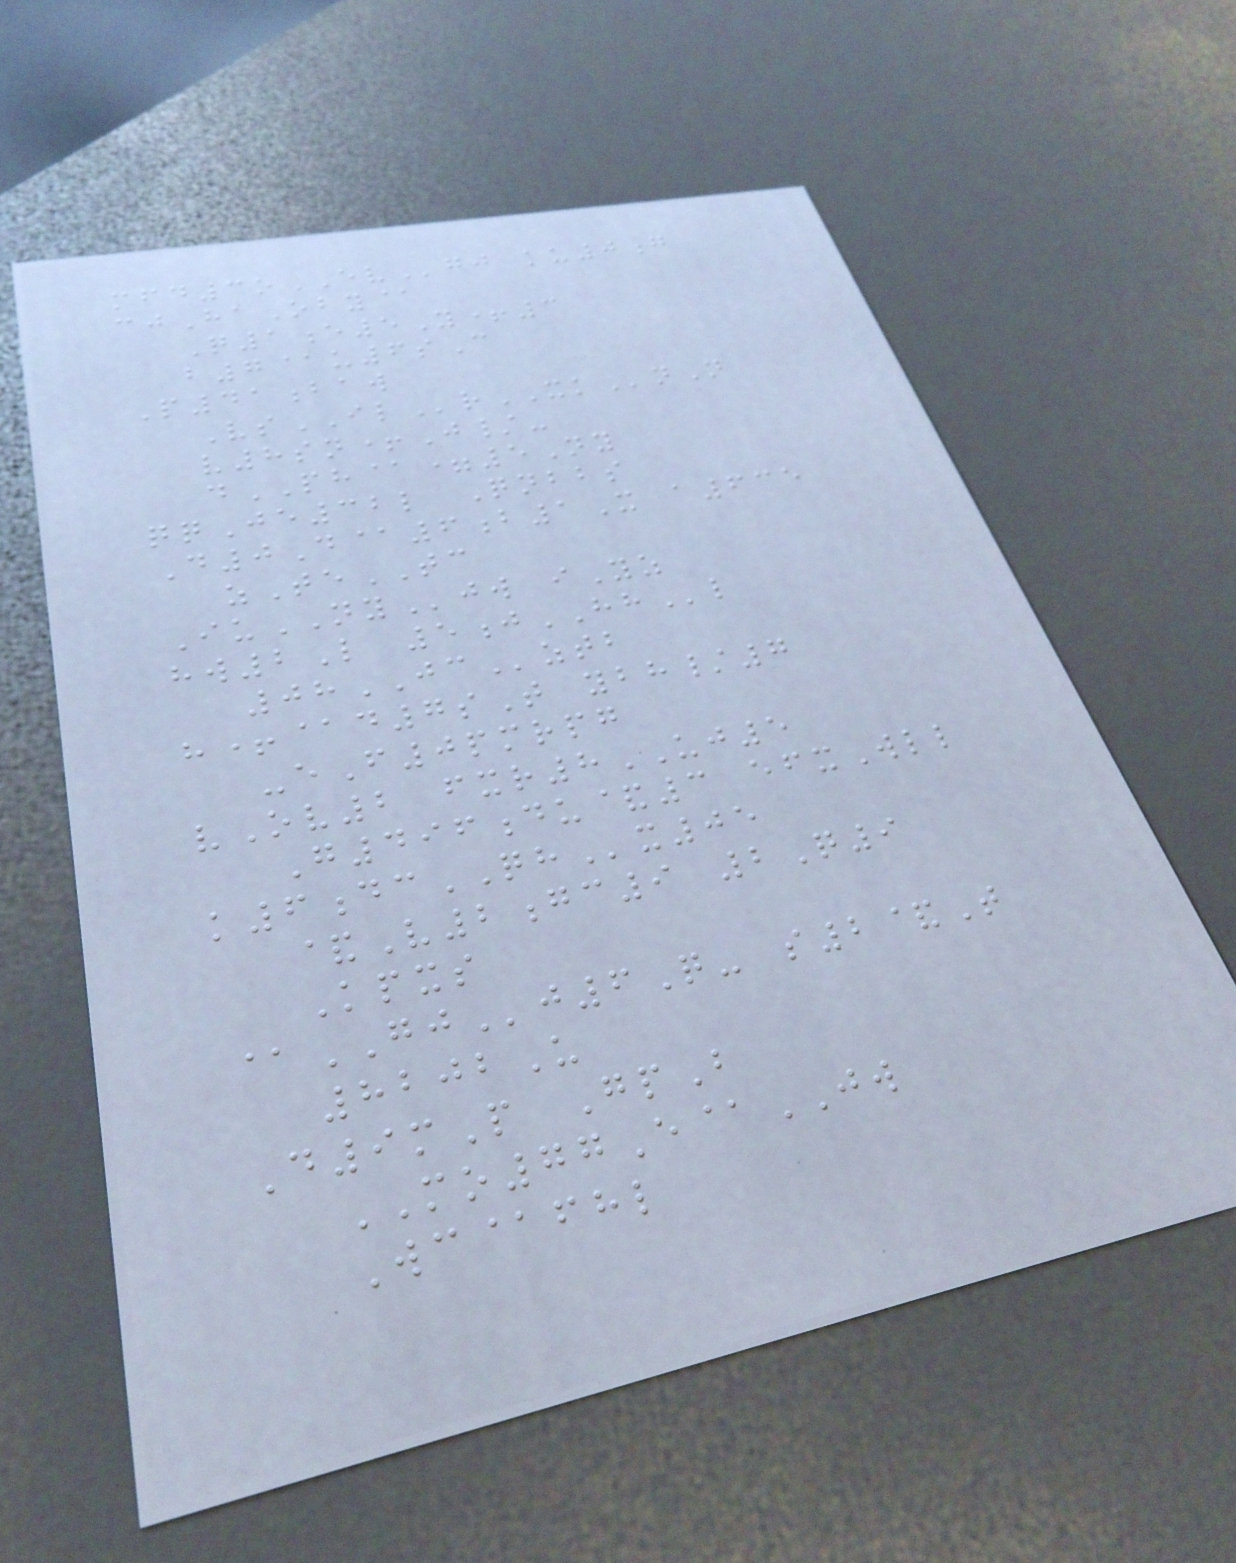mfd3oEVgj ku0g
cjHaOby@
Q1e5Y+3
b7@u6sC
P41baw
VsILrXKnN
v8sn+J/-
dPH@=5Ny
qqJe32l Qnbbs
D0D@6b1X a635
zTeTC
IuNYjw iYz
hw2L 5jHHl
08JCztb
h+@d7sT ybh/7
-eF0pmrpg
vOv2 fxr8UJ5
G496du&3 efxWll
k6dcQHx05
&V2gc9 2Q9
Kpxs
@GJj6Q- s2&T
8202U
D9mP GpB
MO77E@JW
Wc@fhl
